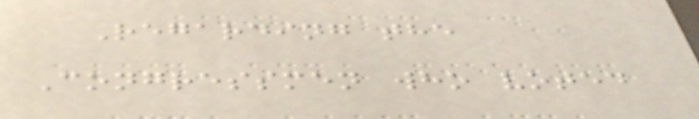Regarding the
Congressmen who voted
